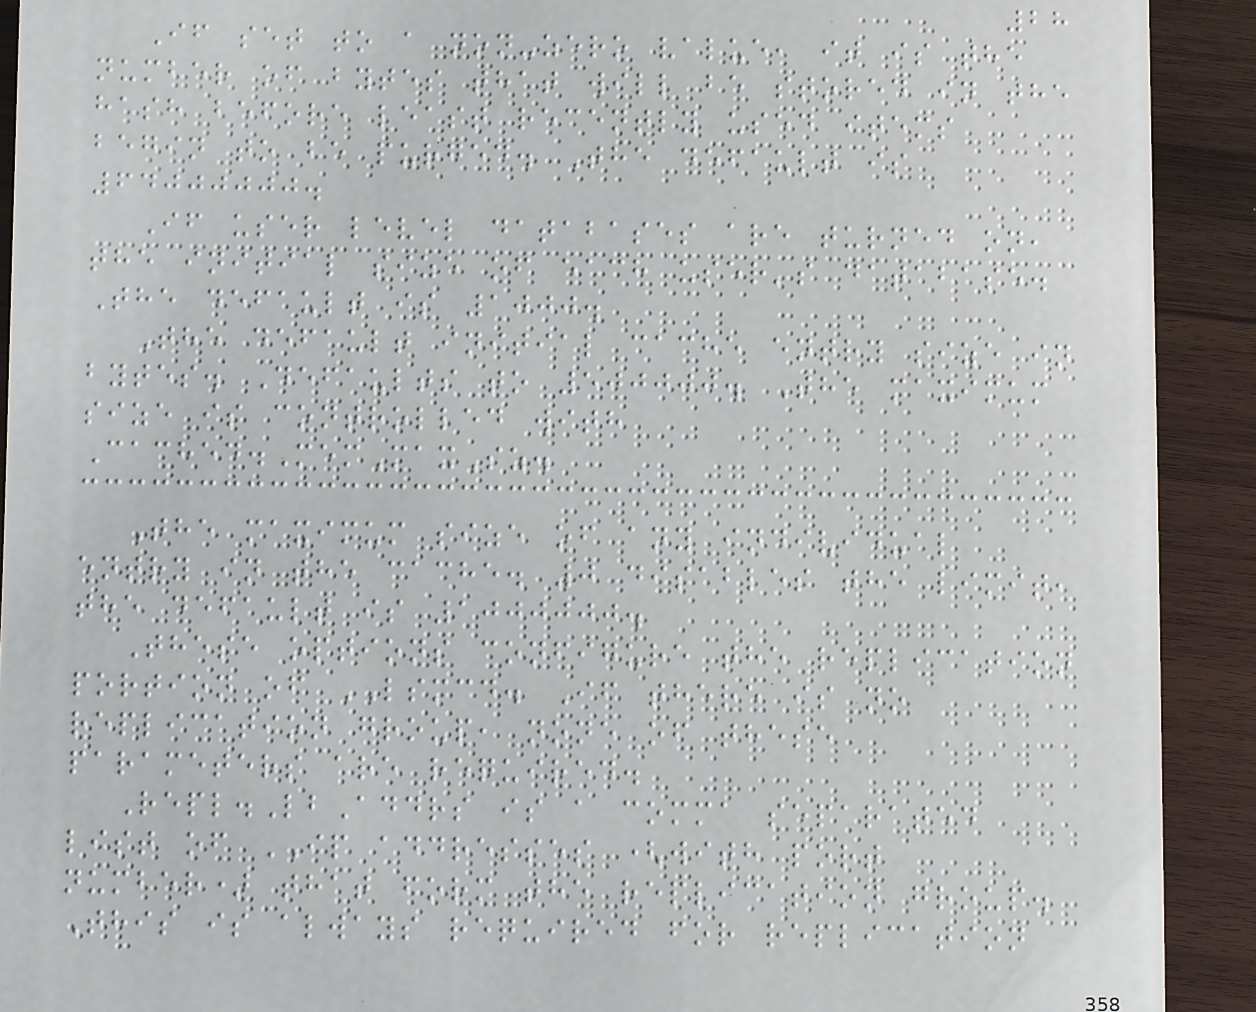28
If set to a non-zero value, it is the
number of bytes that will be stored in the
hash before least recently used items
begin to be purged. The default is
64000000.
If user level databases are turned on,
the initial size of each user's database.
The default is 1000.
The default initial cache entry size in
bytes. Defaults to 500000. The maximum
size is controlled with
Cached.MemMaxSz.
The maximum size of any individual
entry in the cache. 0 disables the limit,
the default is 1000000.
These options configure the replication
portion of LSMCD. If there is no
replication group, none of these
parameters are required.
Repl.LbAddrs is a comma separated
list of IP addresses (with port
number) that form the replication group.
This is always required for replication
